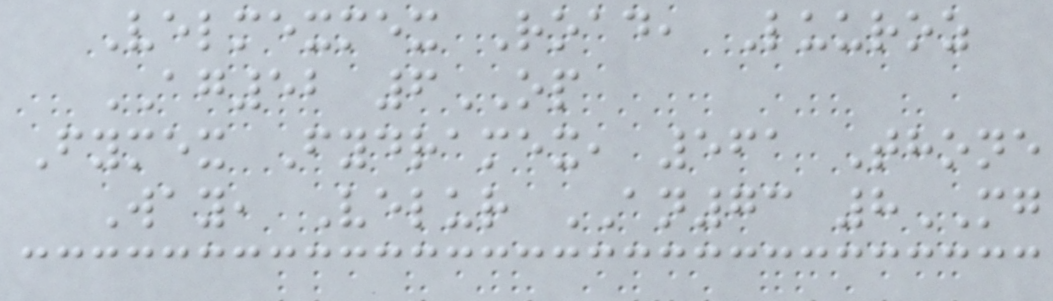Velmexmex Road, Luuroz
AG52 6OP
Fymex Fydramex, 561 Thone
Way, Velur AN73 8MG
